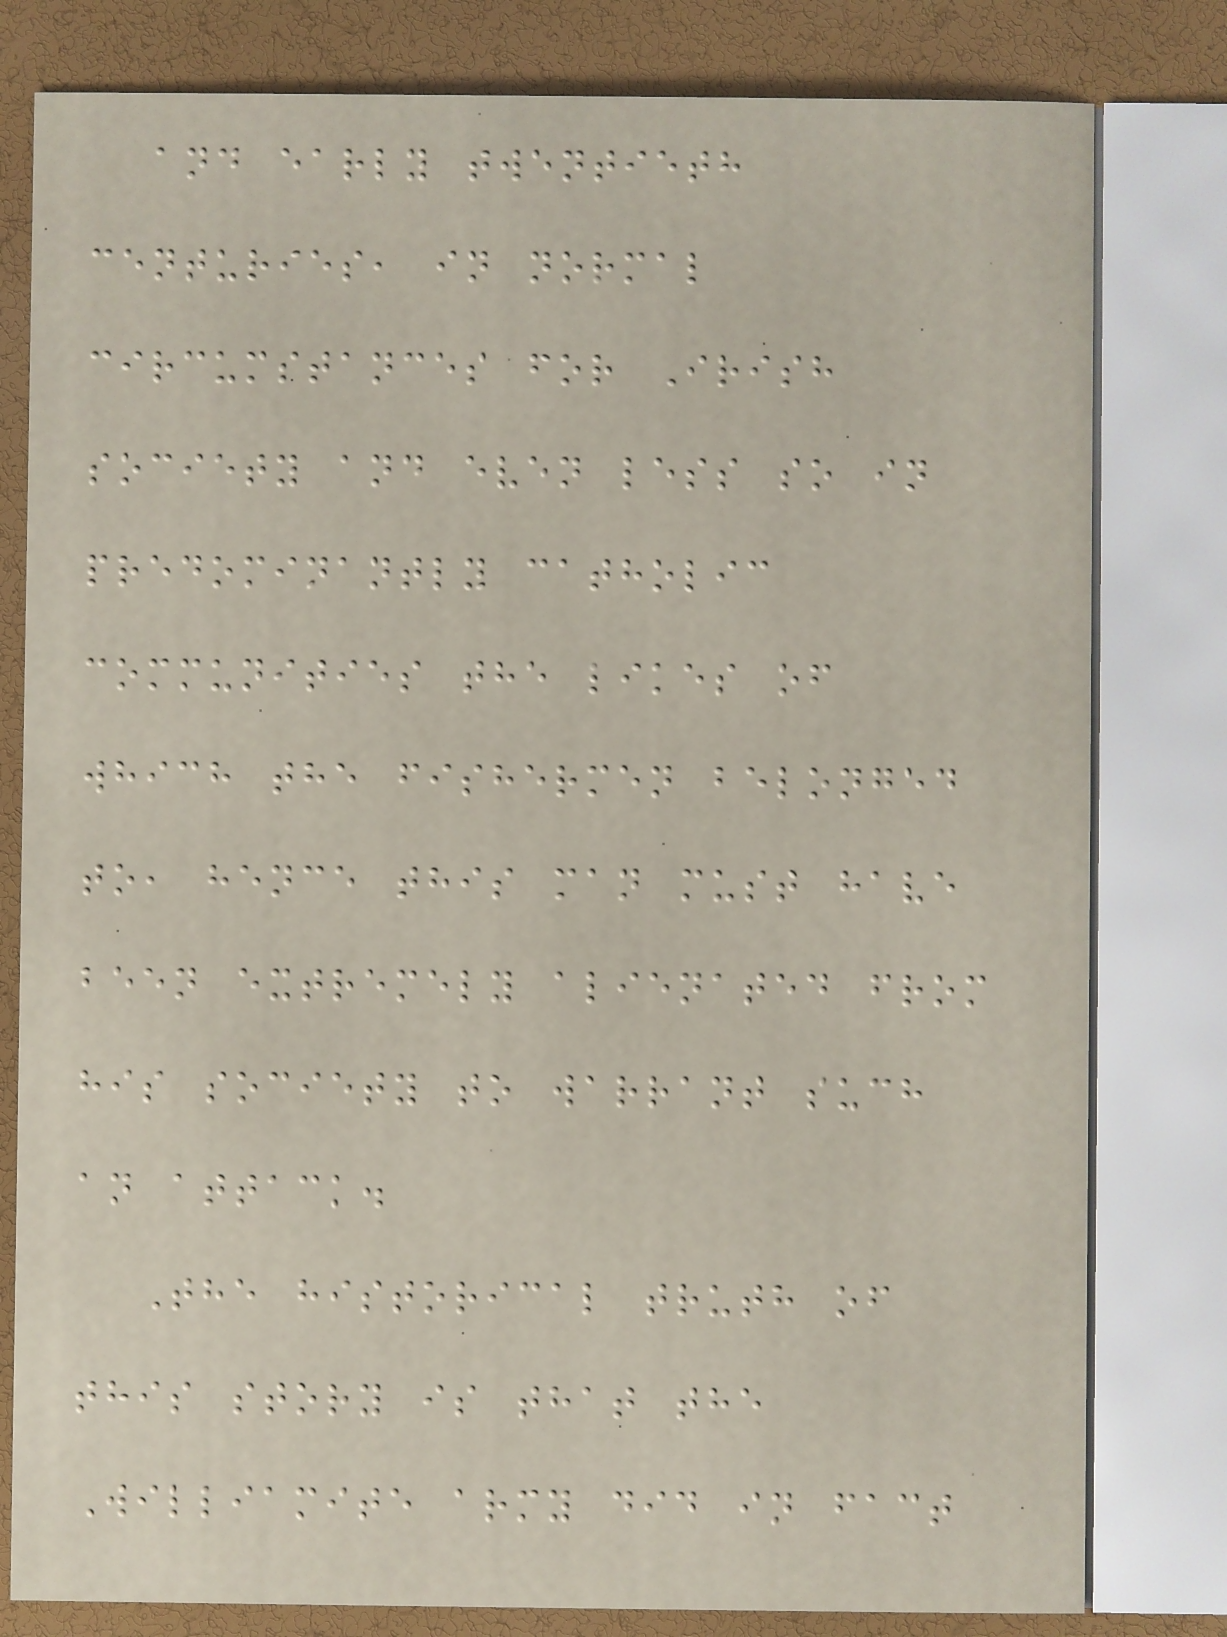and early twentieth
centuries, in normal
circumstances for Irish
society and even less so in
predominantly catholic
communities the likes of
which the fishermen belonged
to, hence this man must have
been extremely alienated from
his society to warrant such
an attack.
The historical truth of
this story is that the
Williamite army did in fact
